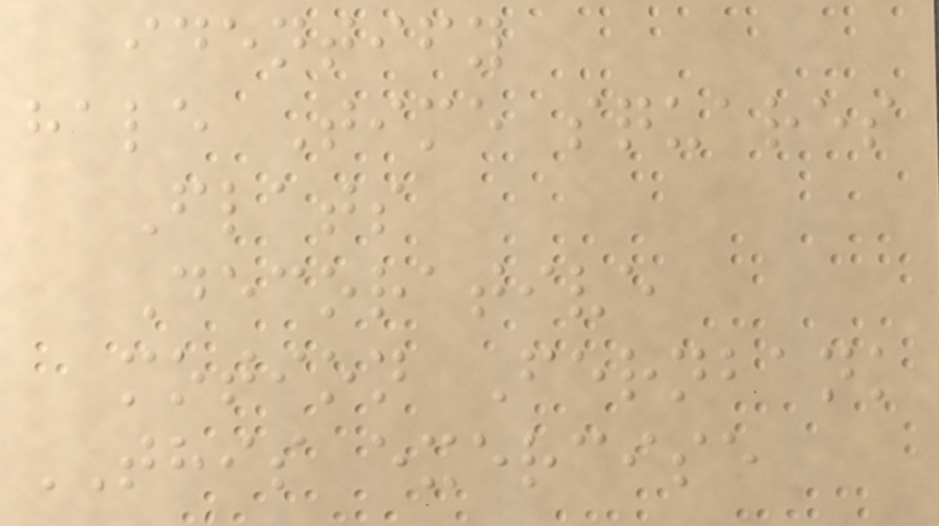identify
hale Time squares
Flats
Decorative
motion Fernbank
THIS exercise
